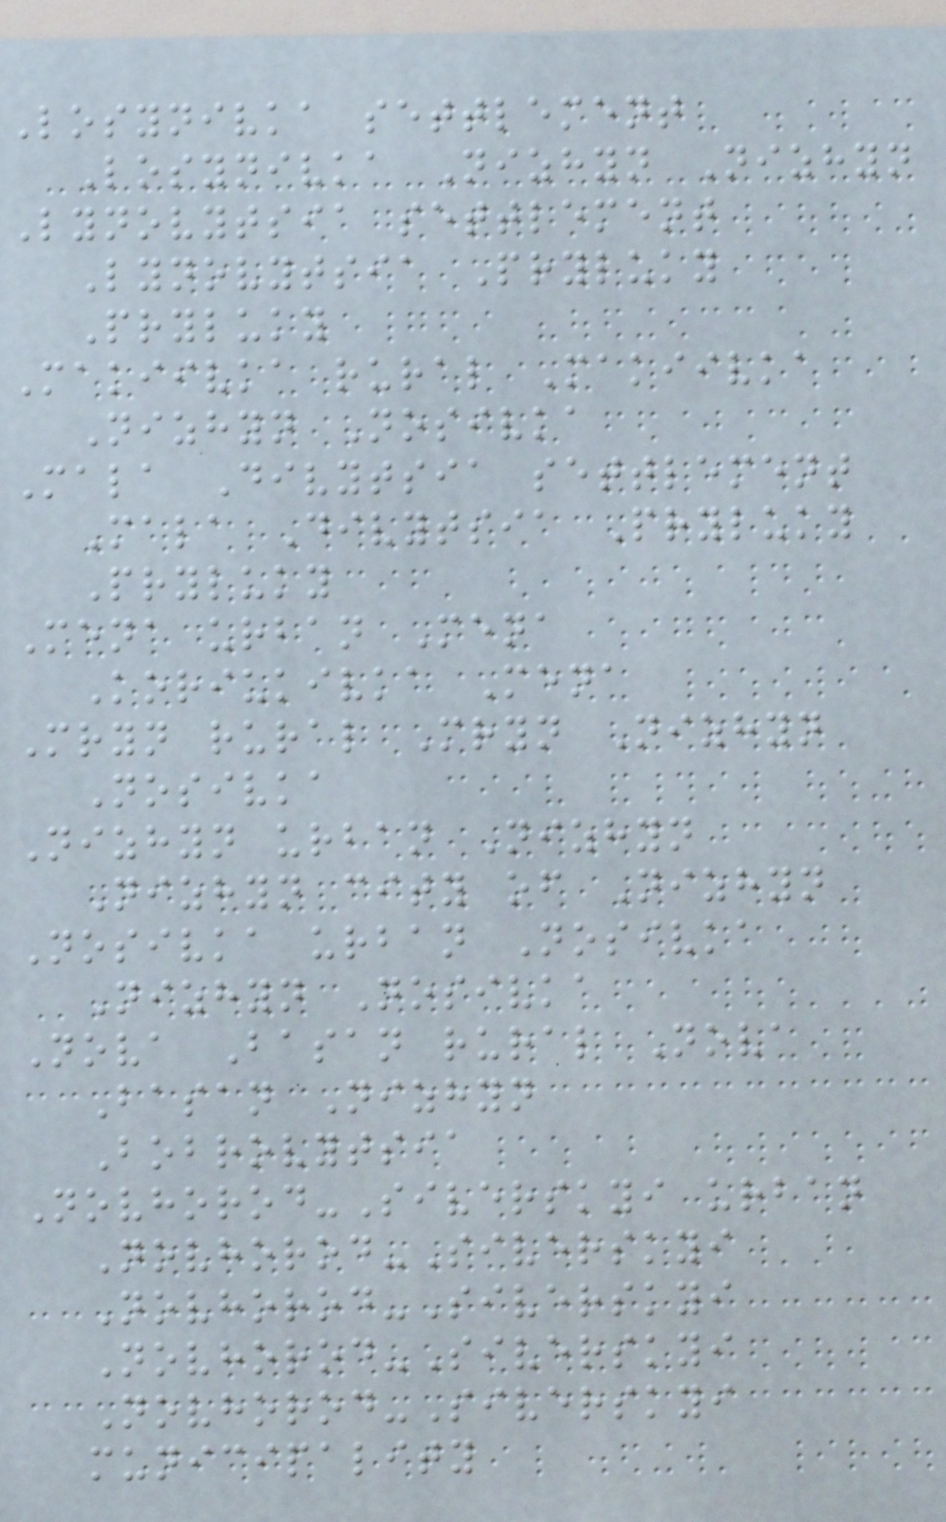Losynivka settlement
Losynivka Nizhyn Nizhyn
Lynovytsia settlement
Lynovytsia Pryluky
Pryluky
Makiivka rural Makiivka
Nizhyn Nosivka
Mala Divytsia settlement
Mala Divytsia Pryluky
Pryluky
Mena urban Mena
Koriukivka Mena
Mryn rural Mryn Nizhyn
Nosivka
Nizhyn urban Nizhyn
Nizhyn city of Nizhyn
Nosivka urban Nosivka
Nizhyn Nosivka
Nova Basan rural Nova
Basan Nizhyn
Bobrovytsia
Novhorod-Siverskyi urban
Novhorod-Siverskyi
Novhorod-Siverskyi
Novhorod-Siverskyi
Novhorod-Siverskyi
municipality
